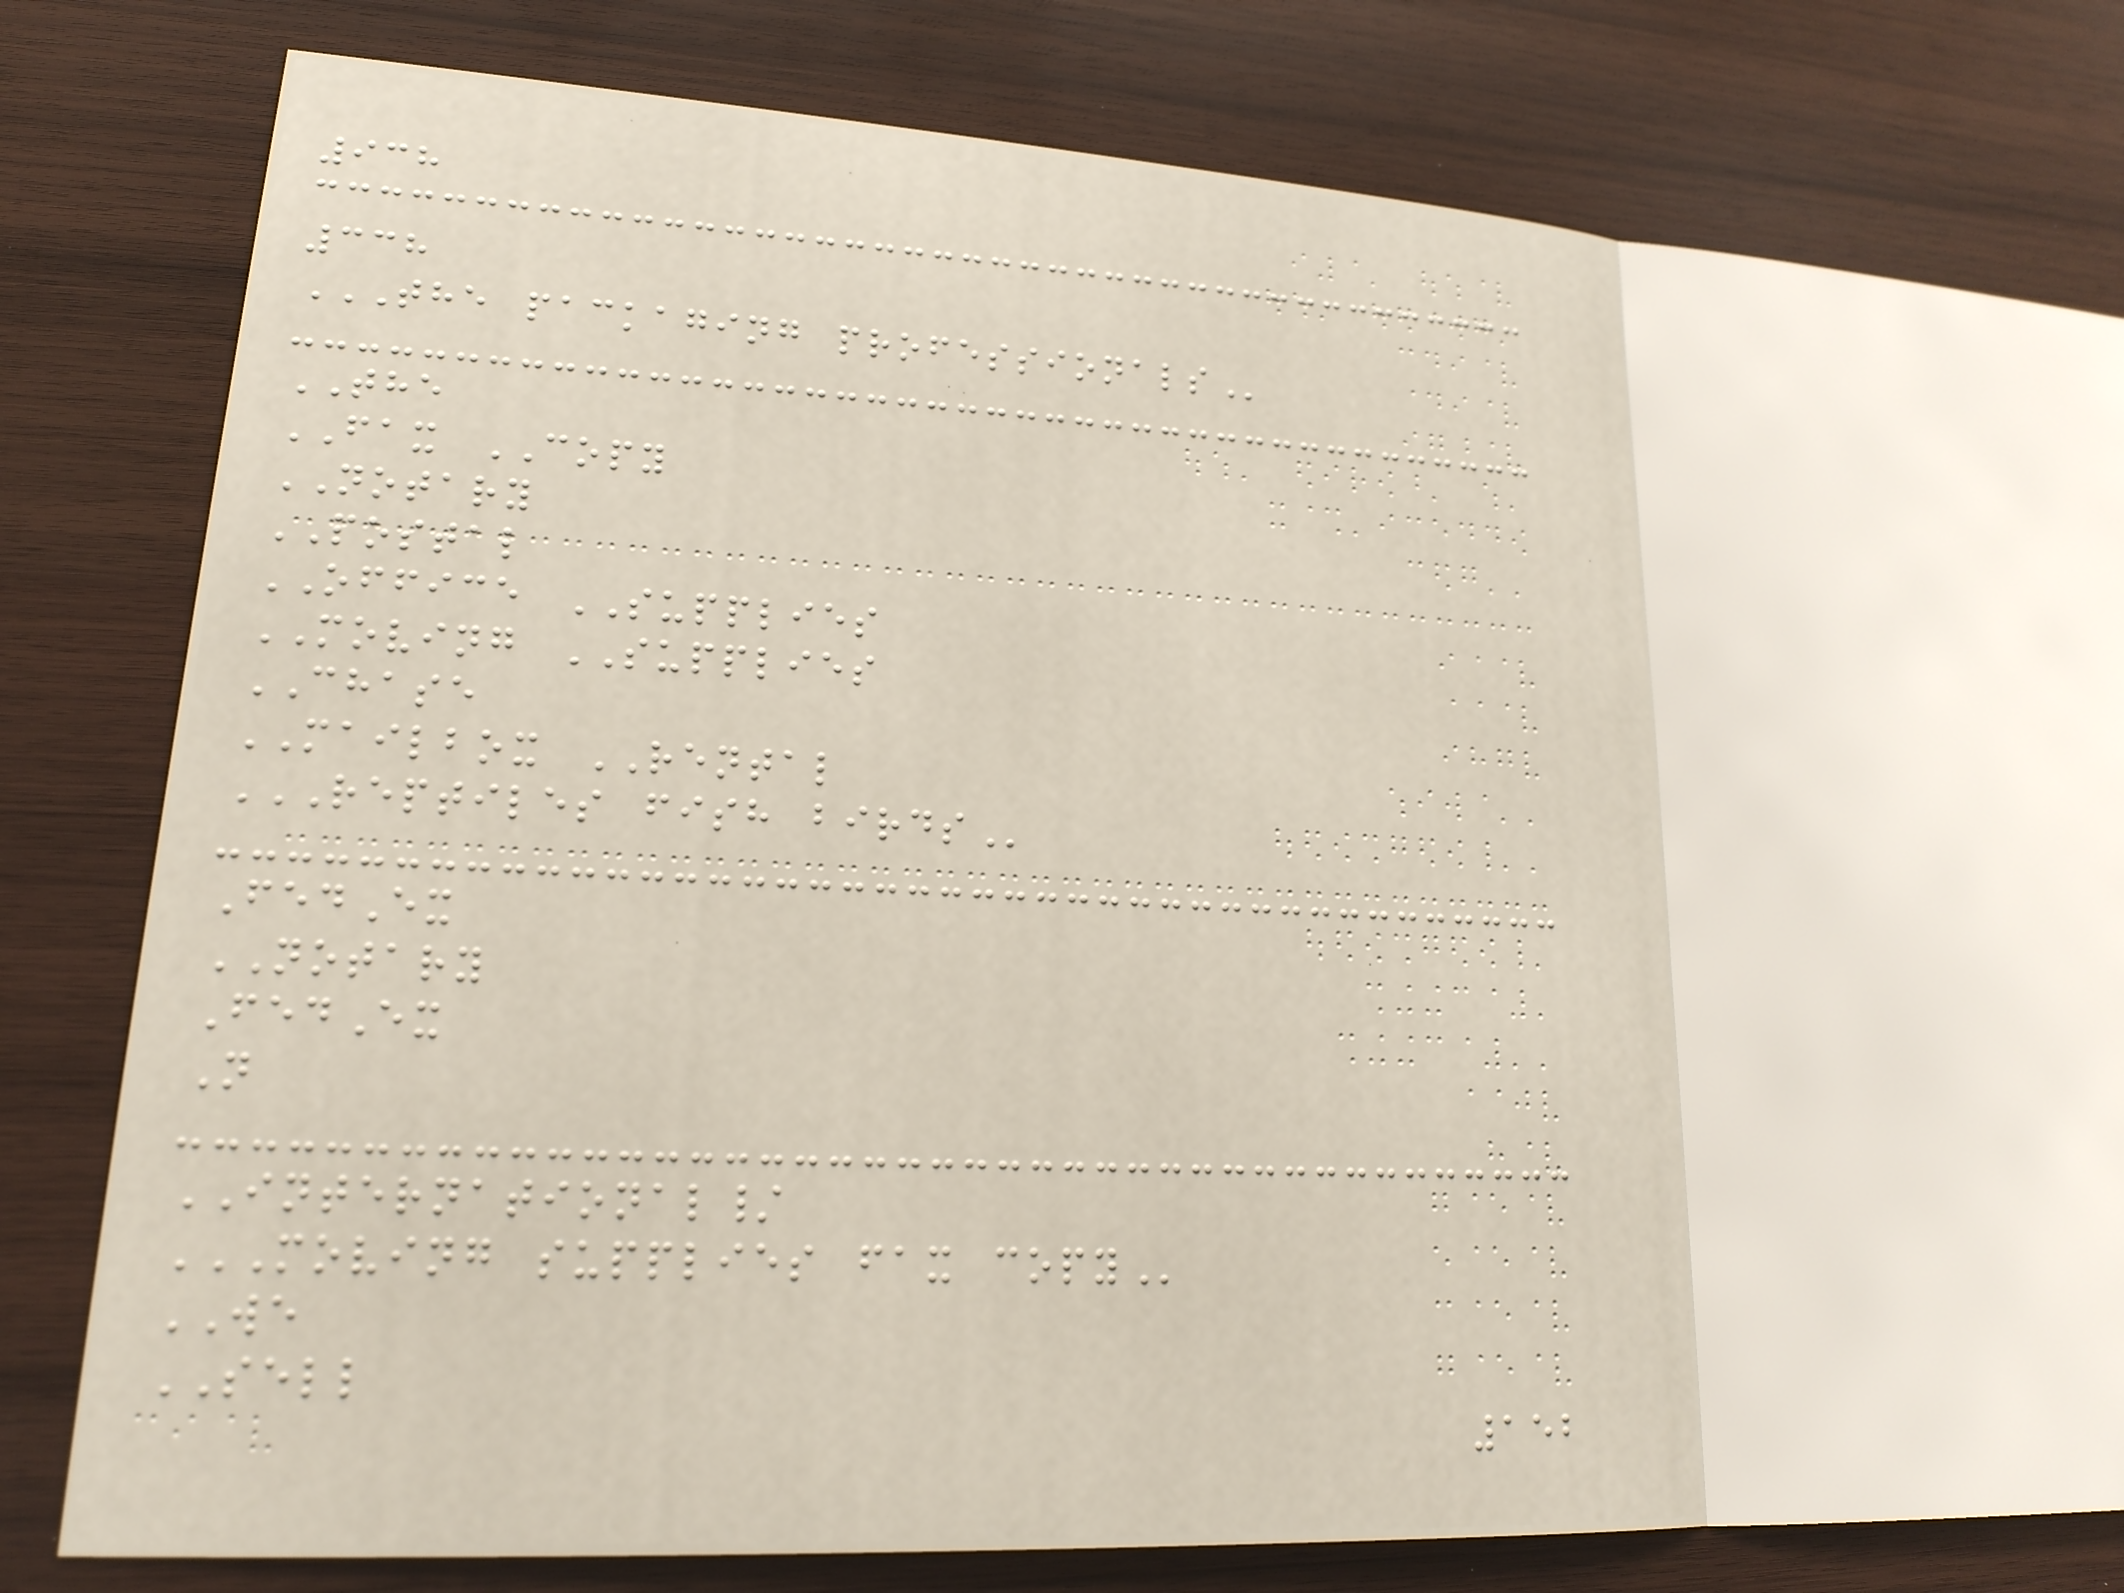938
338
THE PACKAGING PROFESSIONALS
THE
FAX COPY
NOTARY
POSTAL
OFFICE SUPPLIES
MOVING SUPPLIES
CHASE
MAILBOX RENTAL
REPTILES FISH BIRDS
FedEx
NOTARY
FedEx
N
INTERNATIONAL/
MOVING SUPPLIES FAX COPY
WE
SELL
152
